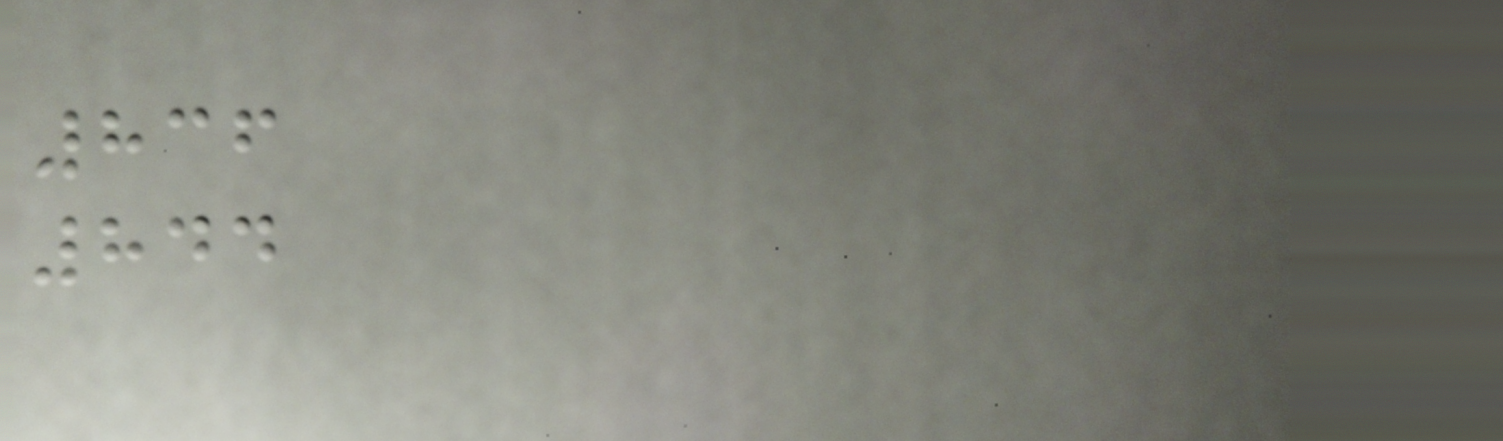836
844
